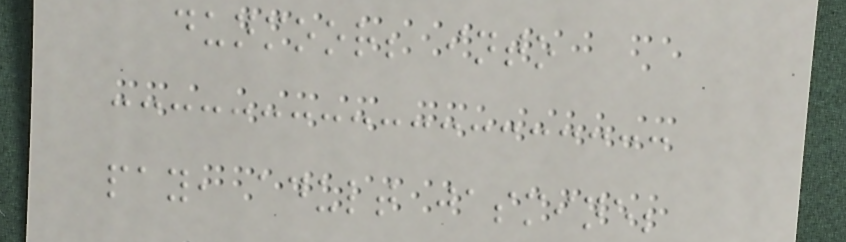dunmoor; into
pay, adult jasmine;
